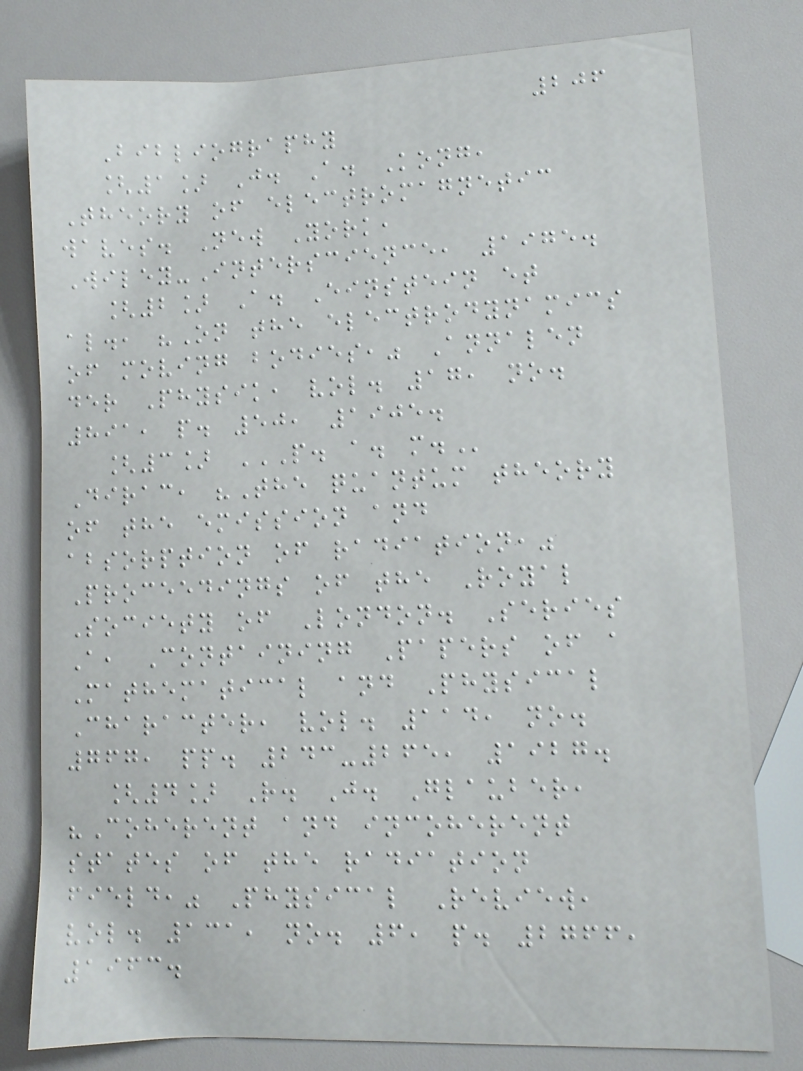206
Bibliography
[1] J. A. Kong,
Theory of electromagnetic
waves. New York,
Wiley-Interscience, 1975.
[2] A. Einstein et
al., "On the electrodynamics
of moving bodies," Annalen
der Physik, vol. 17, no.
891, p. 50, 1905.
[3] P. A. M.
Dirac, "The quantum theory
of the emission and
absorption of radiation,"
Proceedings of the Royal
Society of London. Series
A, Containing Papers of a
Mathematical and Physical
Character, vol. 114, no.
767, pp. 243-265, 1927.
[4] R. J. Glauber,
"Coherent and incoherent
states of the radiation
field," Physical Review,
vol. 131, no. 6, p. 2766,
1963.
